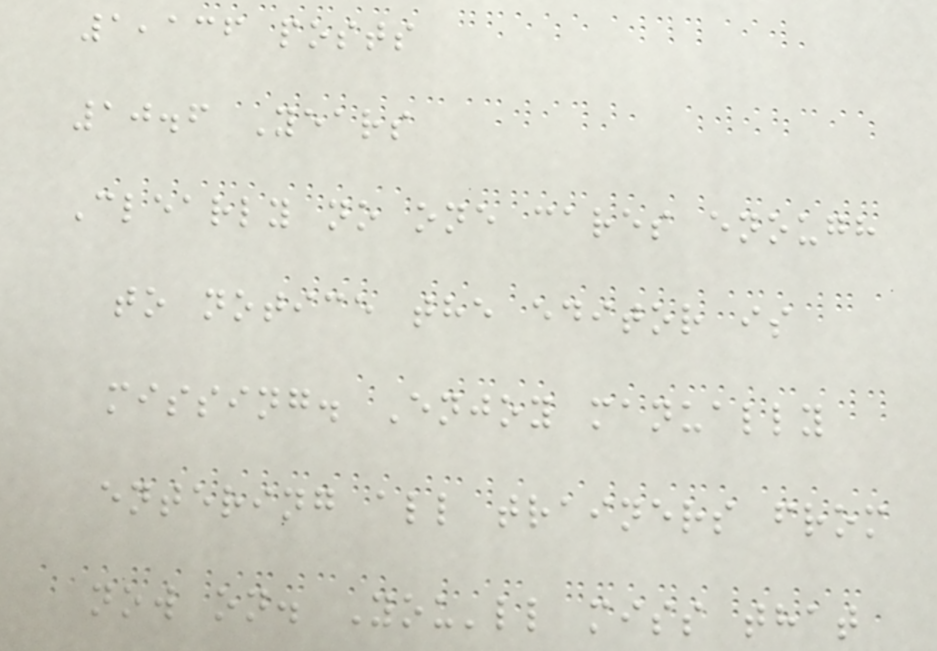1,136 posts
10.6 Years
Clearly no one cares enough
to notice the editor is
missing. Enjoy manually
entering all trainers from
now on. You'll miss that
